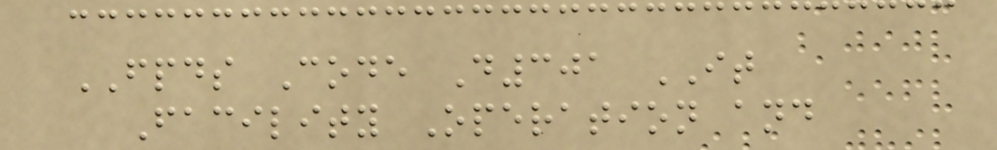FPDS Code D301 IT
Facility Operation and
